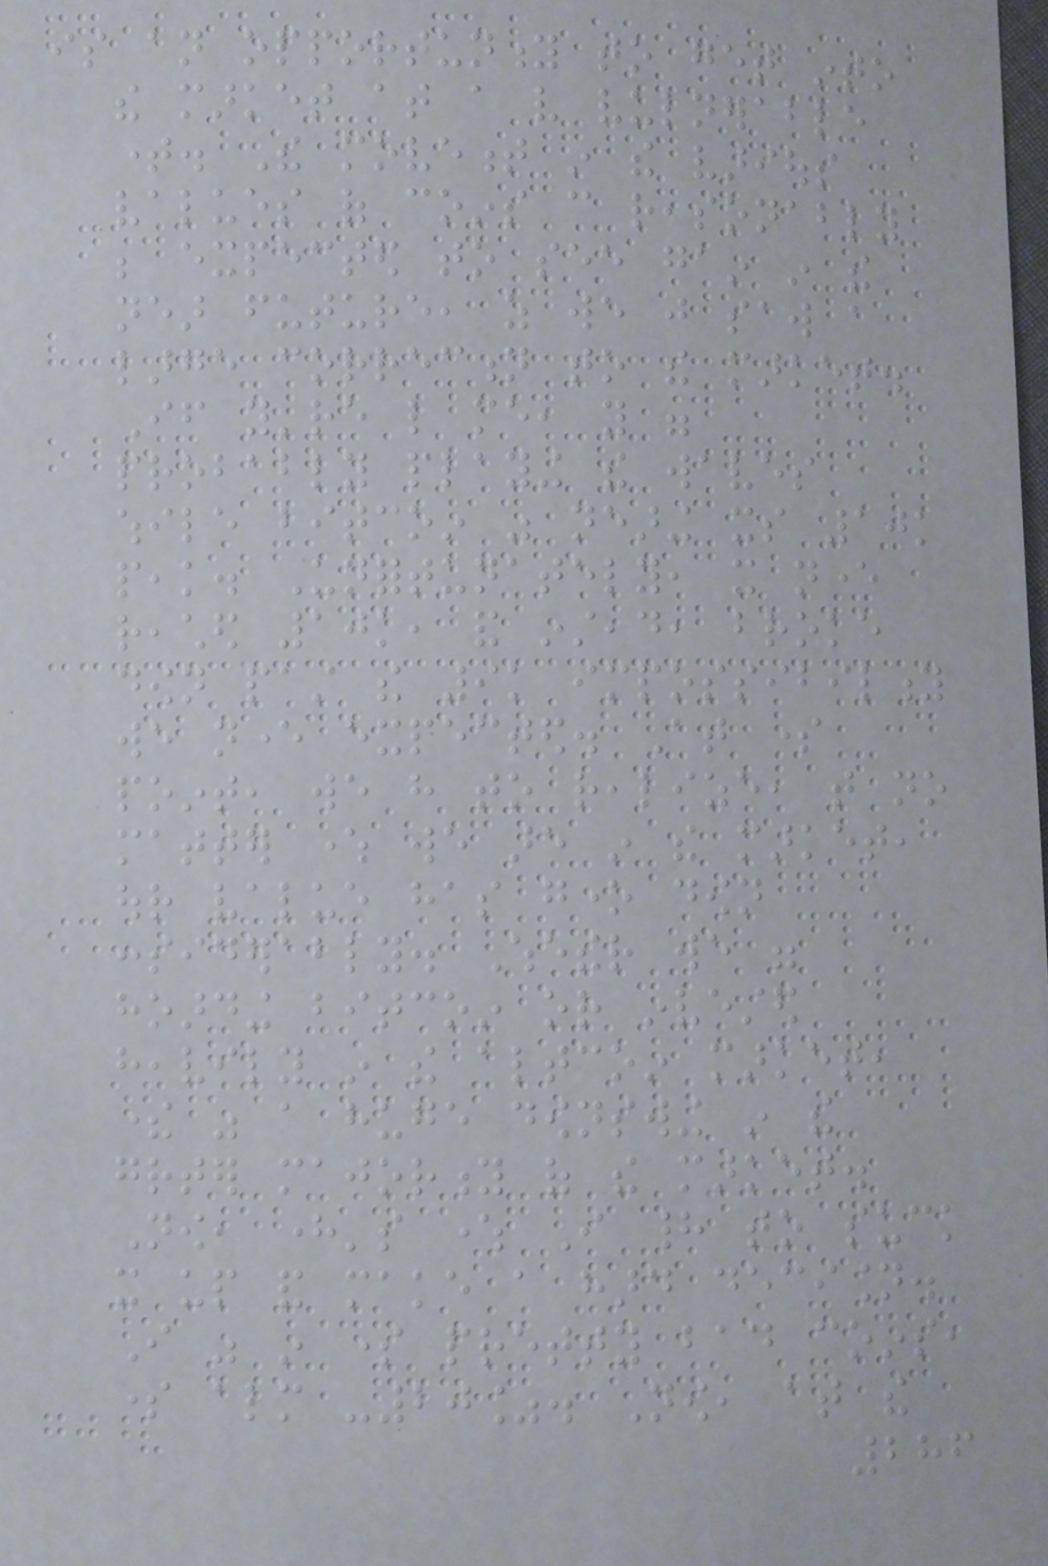is an opportunity to get into
the market at a very vulnerable
time. The movement in the various
values of coins can reasonably
be expected to see gain in the
near future, as we just saw a
large correction to the market.
If you're like me, you were
probably playing the waves
while bitcoin was nearing its 10k
peak. Unfortunately, it never
reached 10k, and instead, broke
down past the 9k impossibility
we never expected. At some
point, we have to realize, that no
matter where we are in the market,
our value has gone down
considerably. Whether we were
hoarding bitcoin or invested
heavily in the altcoin market,
there was a huge downswing in the
greater majority of the market.
Now, here's where I had to suck
it up and make a hard decision.
I was in some pretty bad coins,
some almost -20%. Now, at the
286
